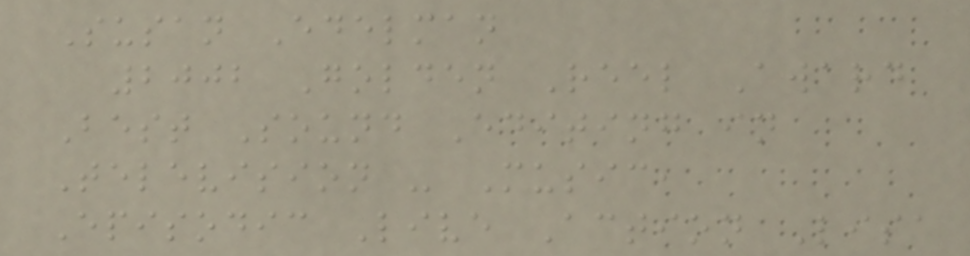Susan Edelman
2002 Golden Reel Award
Best Sound Editing in
Television - Music,
Episodic Live Action Lisa
